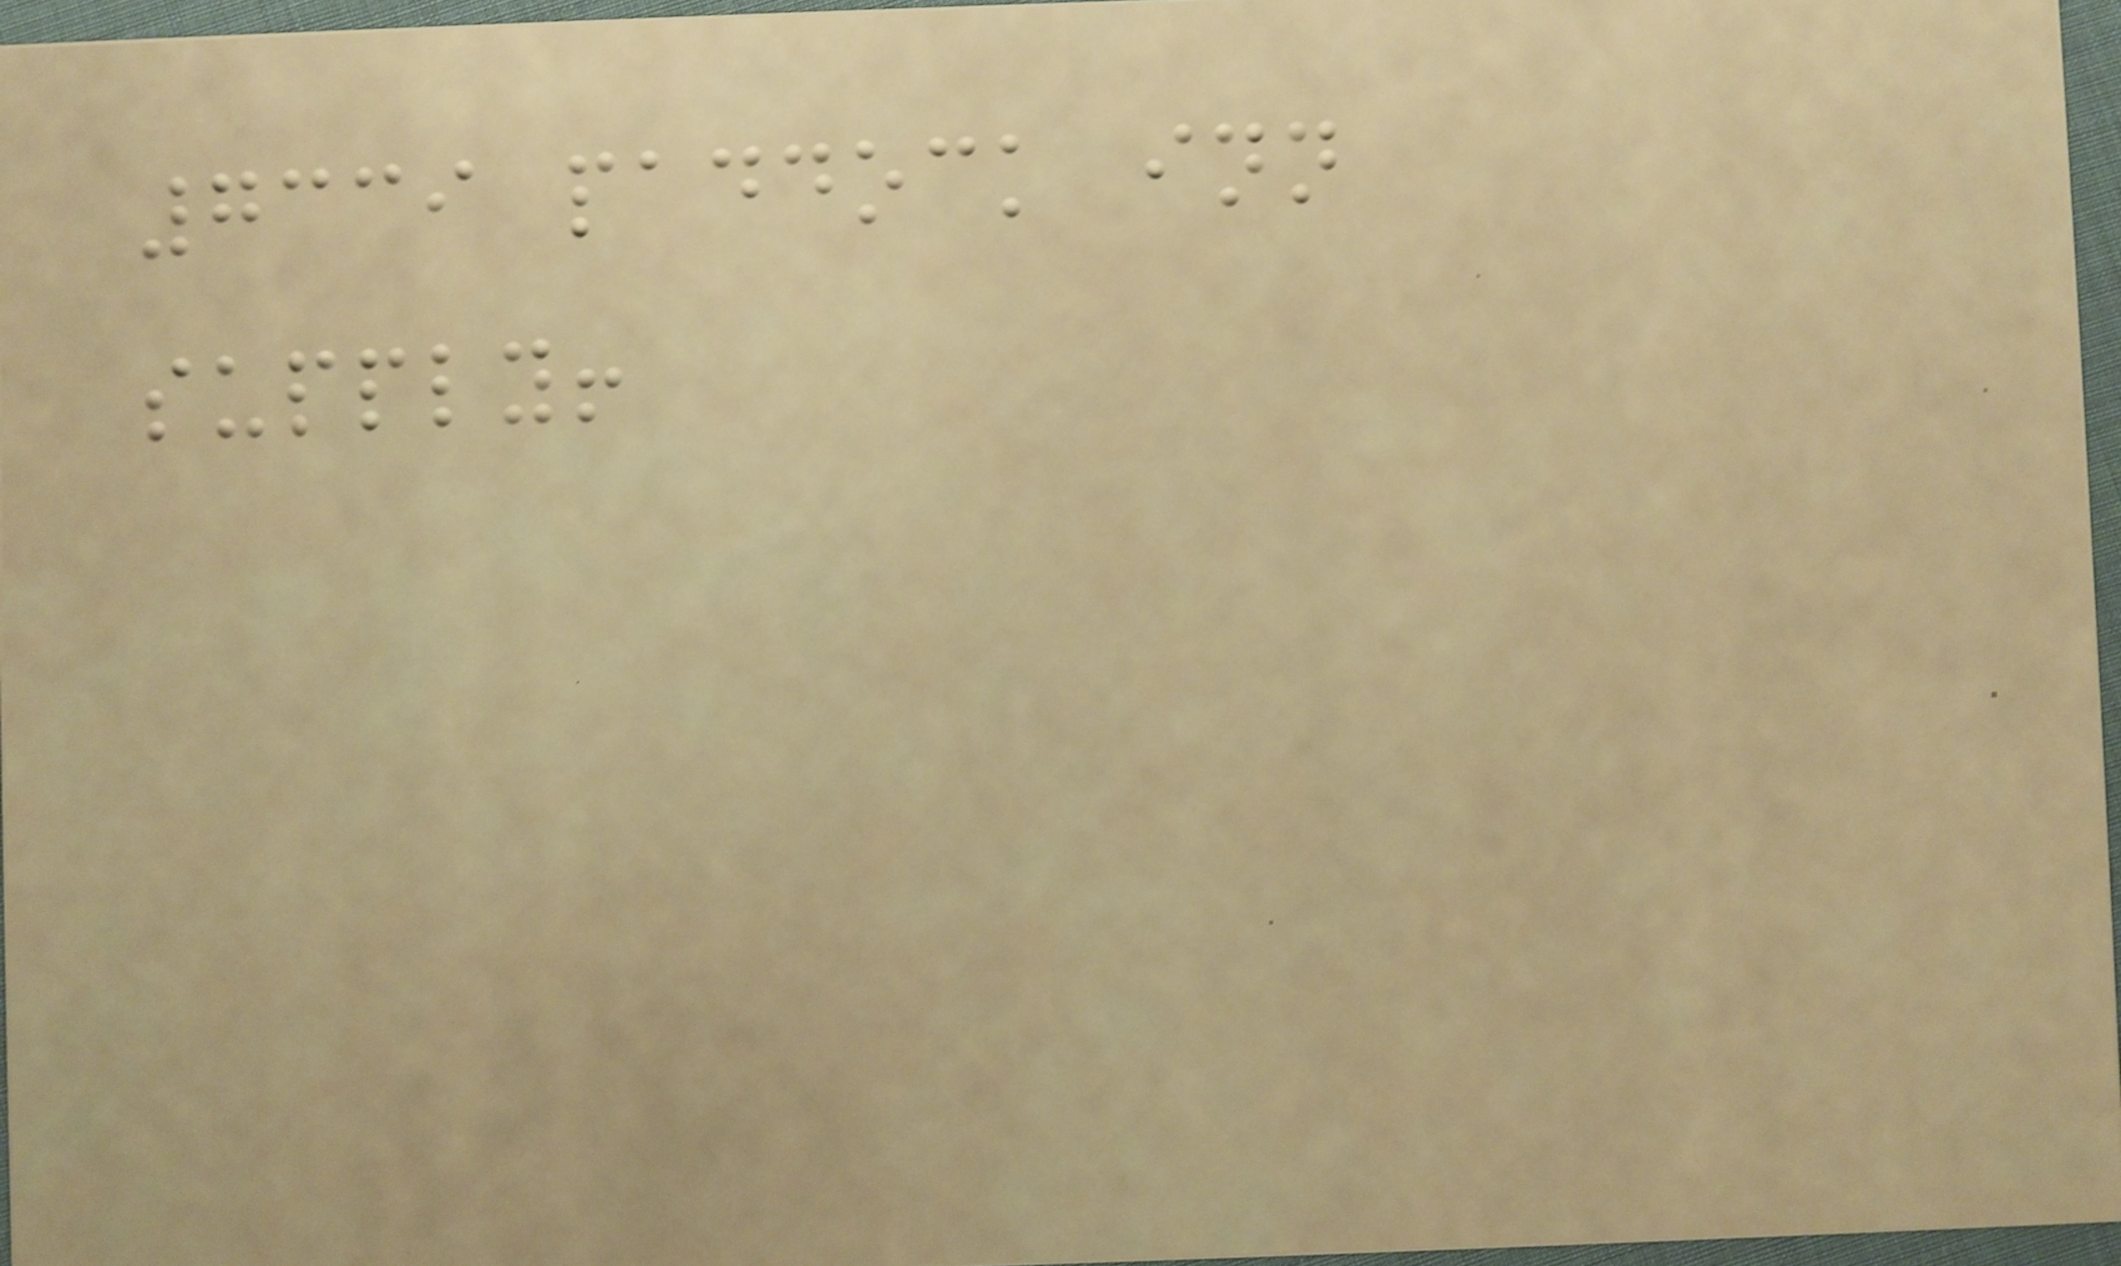7339 paddock inn
supply!
